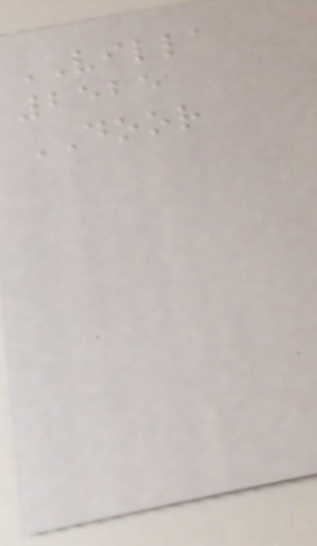VILLA
2525
DOOR
